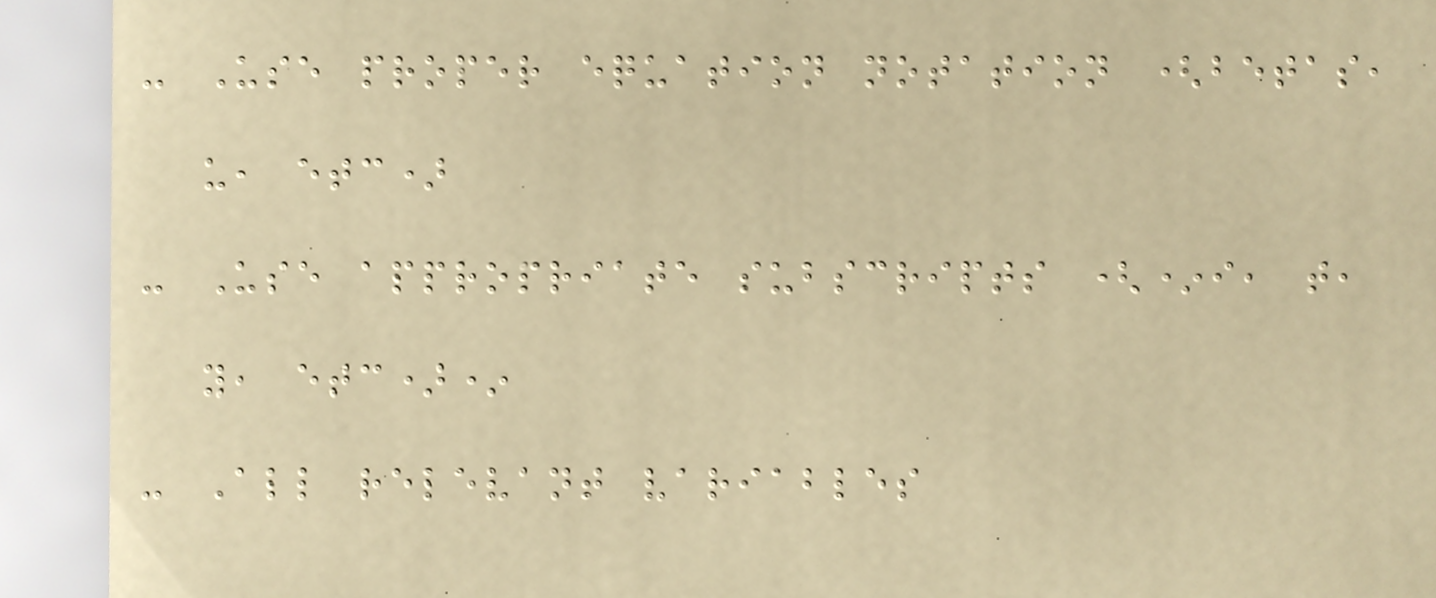- Use proper equation notation (betas,
u, etc)
- Use appropriate subscripts (*i, t,
y, etc)*
- All relevant variables
